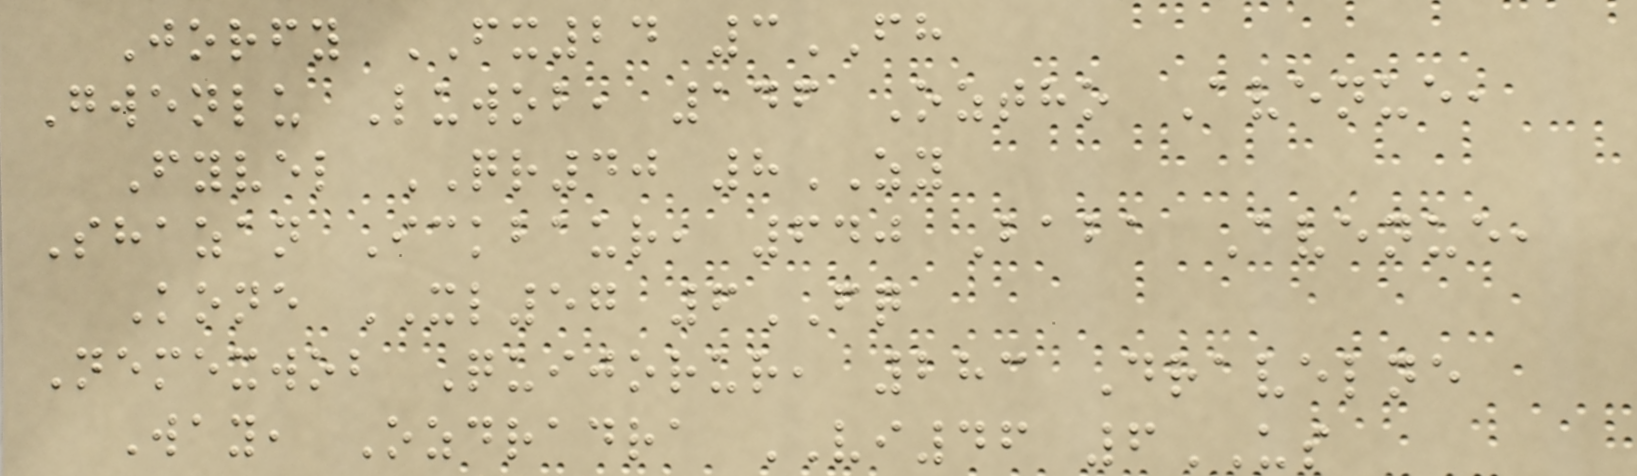Jorfy FX24 3FH
Gwenlu Luwob, 146 Oztho Avenue,
Fyvel QR40 8ZY
Shazan Ickbaur, 640 Baba Avenue,
Kone XL57 6FQ
Nemexwob Quijorur, 283 Dravelne
Way, Ozdradra VI46 6US
